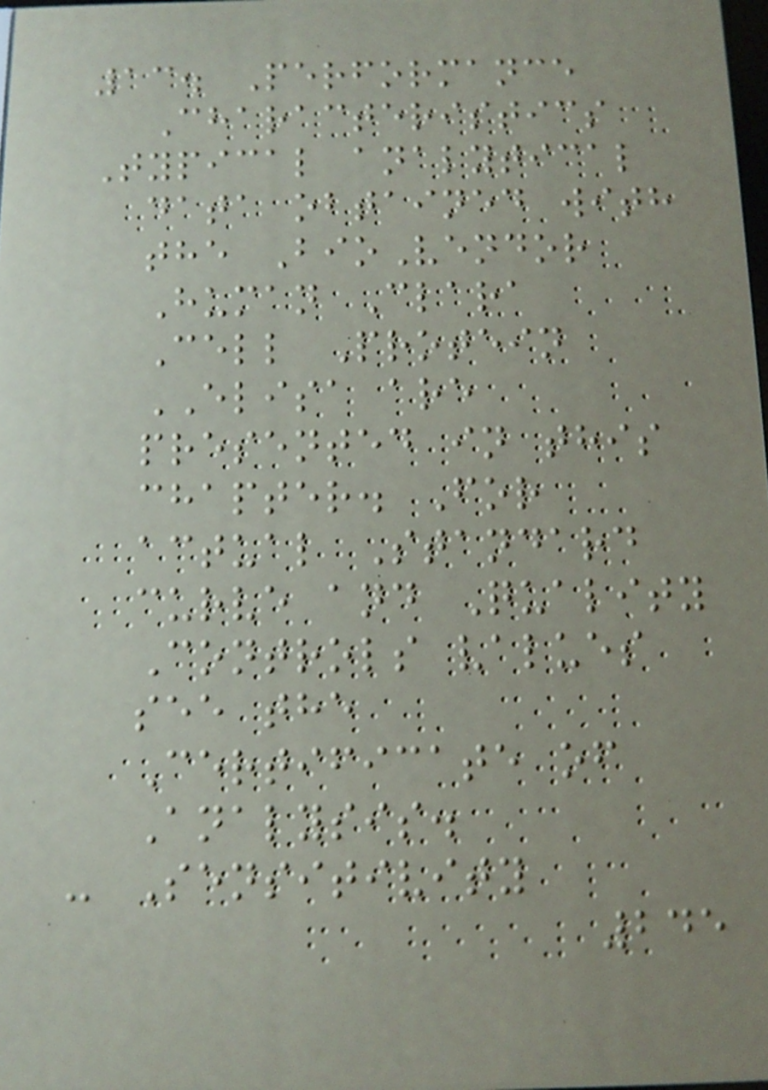13. Performance
Characteristics
Typical analytical
data obtained with
the BioVendor
Human Clara
Cell Protein
ELISA are
presented in this
chapter. For
actual Standard
curve and Quality
Controls values
see the
Certificate of
Analysis.
- Sensitivity
245
